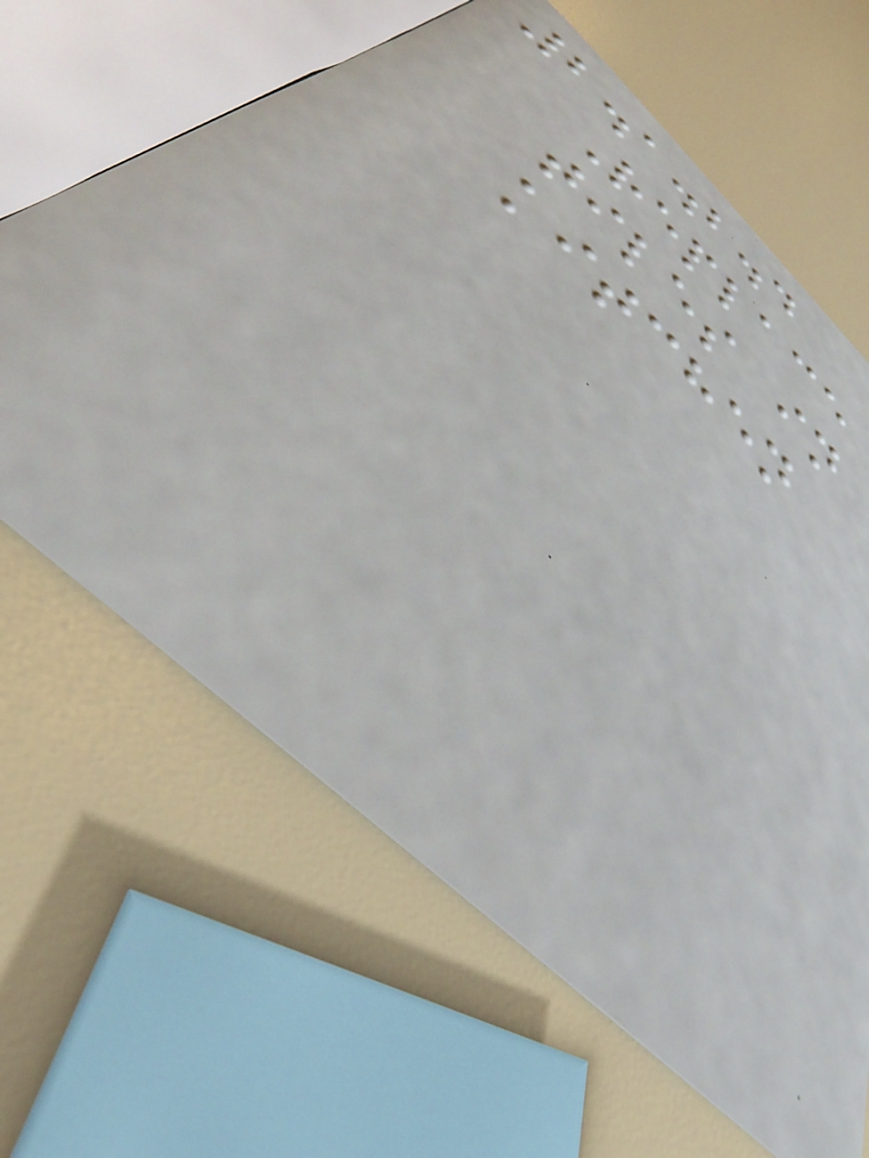2.1.2.4
Replace
tiles in
kitchen
